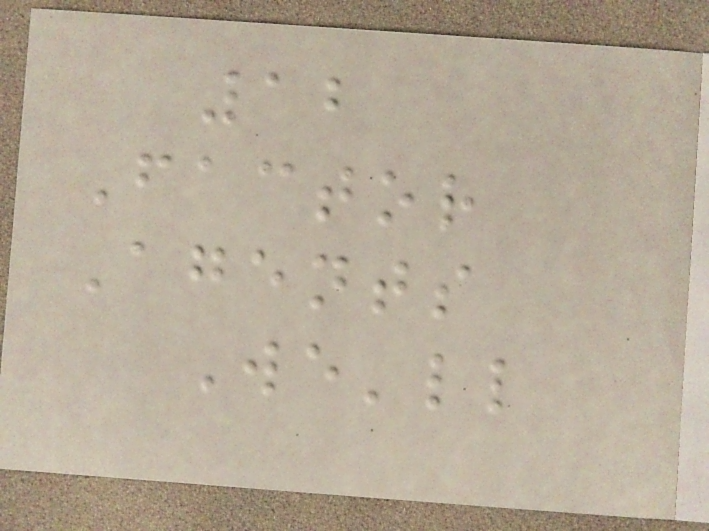12
Factor
Agents
We'll
